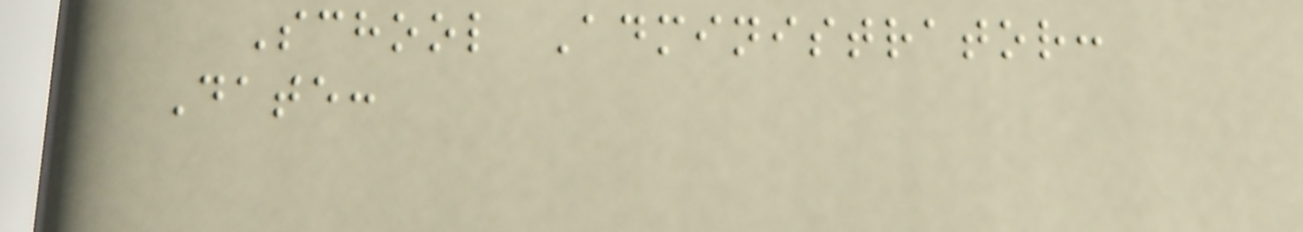School Administrator:
Date:
